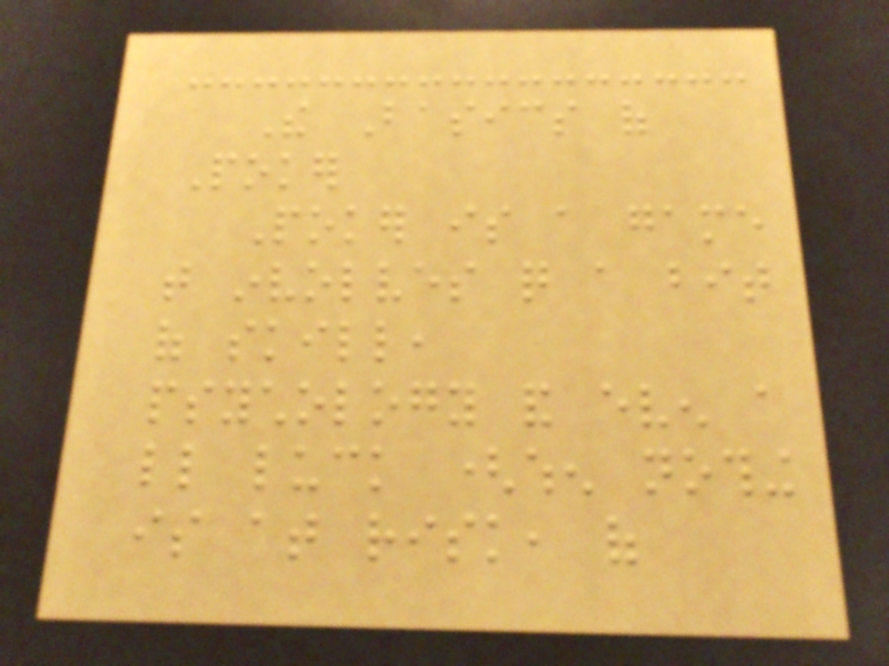The Basics of
Poker
Poker is a game
that involves quite a bit
of skill,
psychology and even a
little luck (when nothing
is at risk, of
